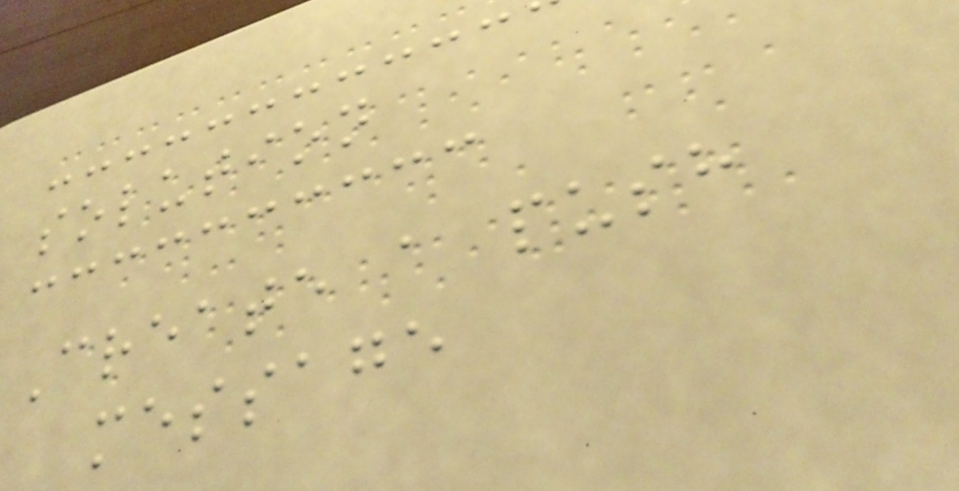solution
Create a push
message
